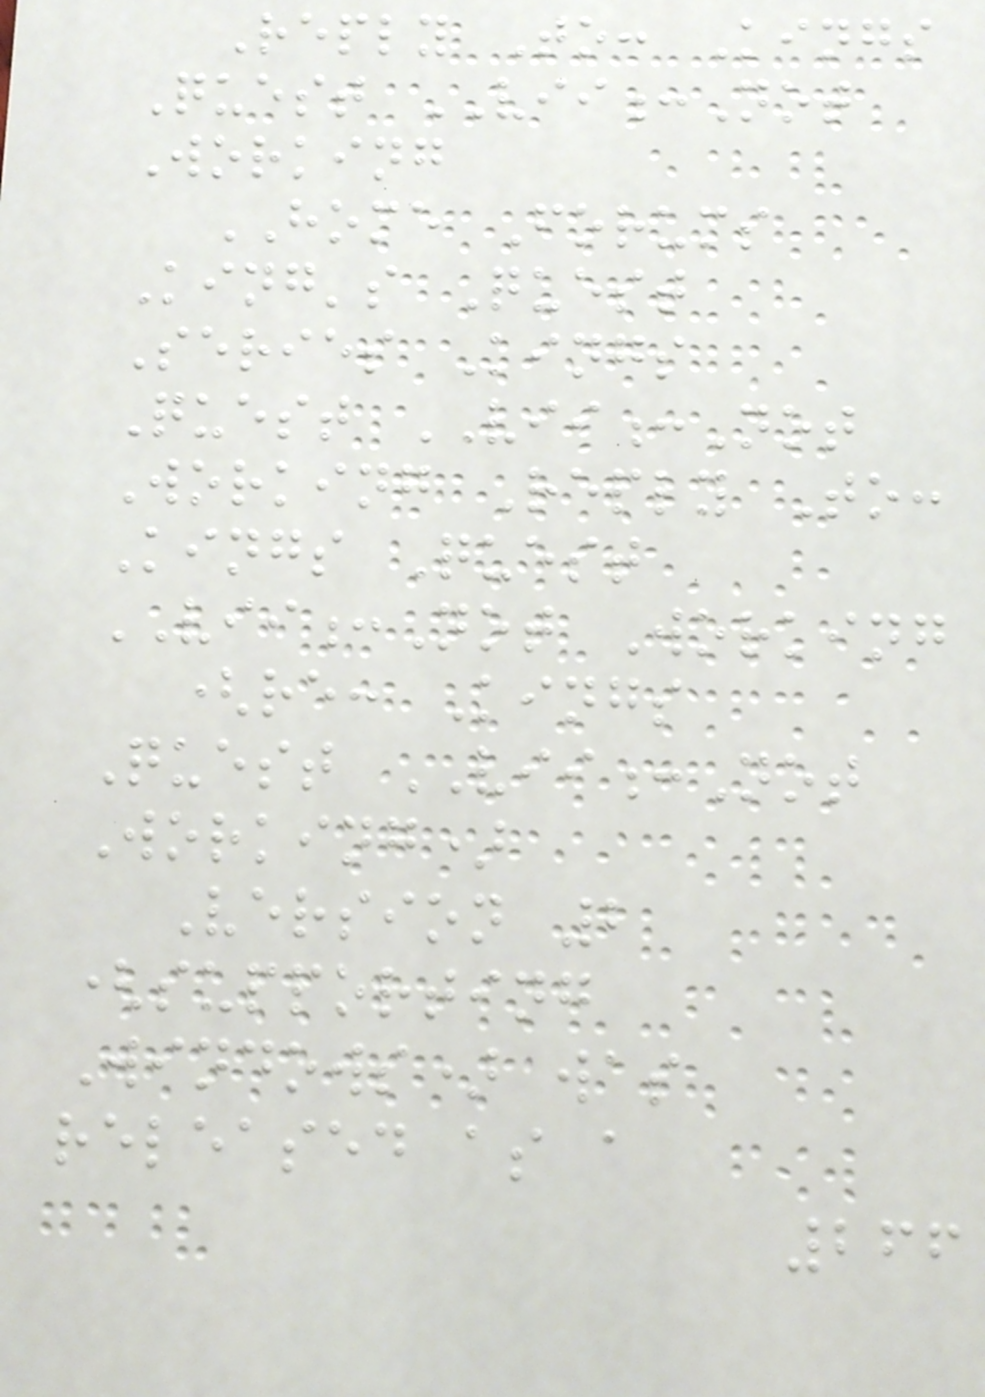Reply To: Kings
Quest VII:Not
Working
HOME Forums
King's Quest
Series Kings
Quest VII:Not
Working Reply To:
Kings Quest
VII:Not Working
(re: Kings
Quest VII:Not
Working)
Version 2
(supporting
Windows) was
released as a
266
